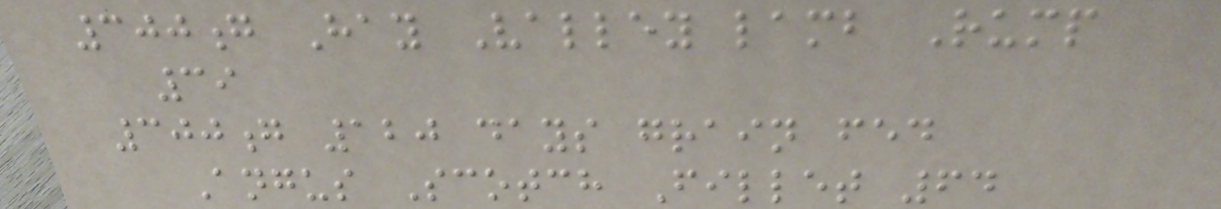300g Hay Valley lamb Rump
39
300g 120 days grain fed
Angus Scotch Fillet 64
